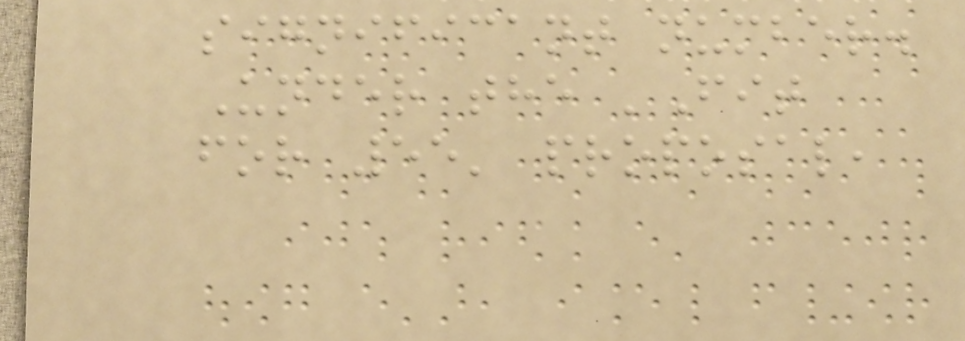significant number.
Under the 'Fit
for 55' proposal,
